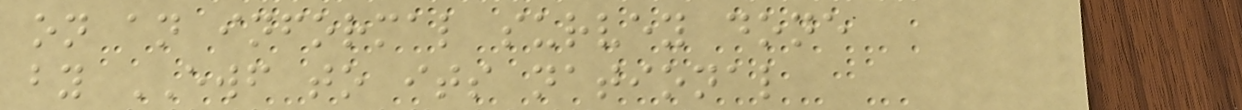on an informal survey done
by EWF to its national
